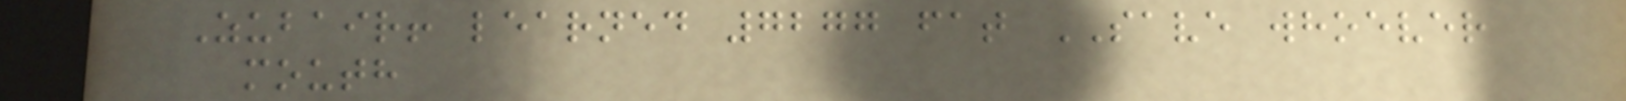Zubair! learned 7277 fat SAVE whoever
mouth
